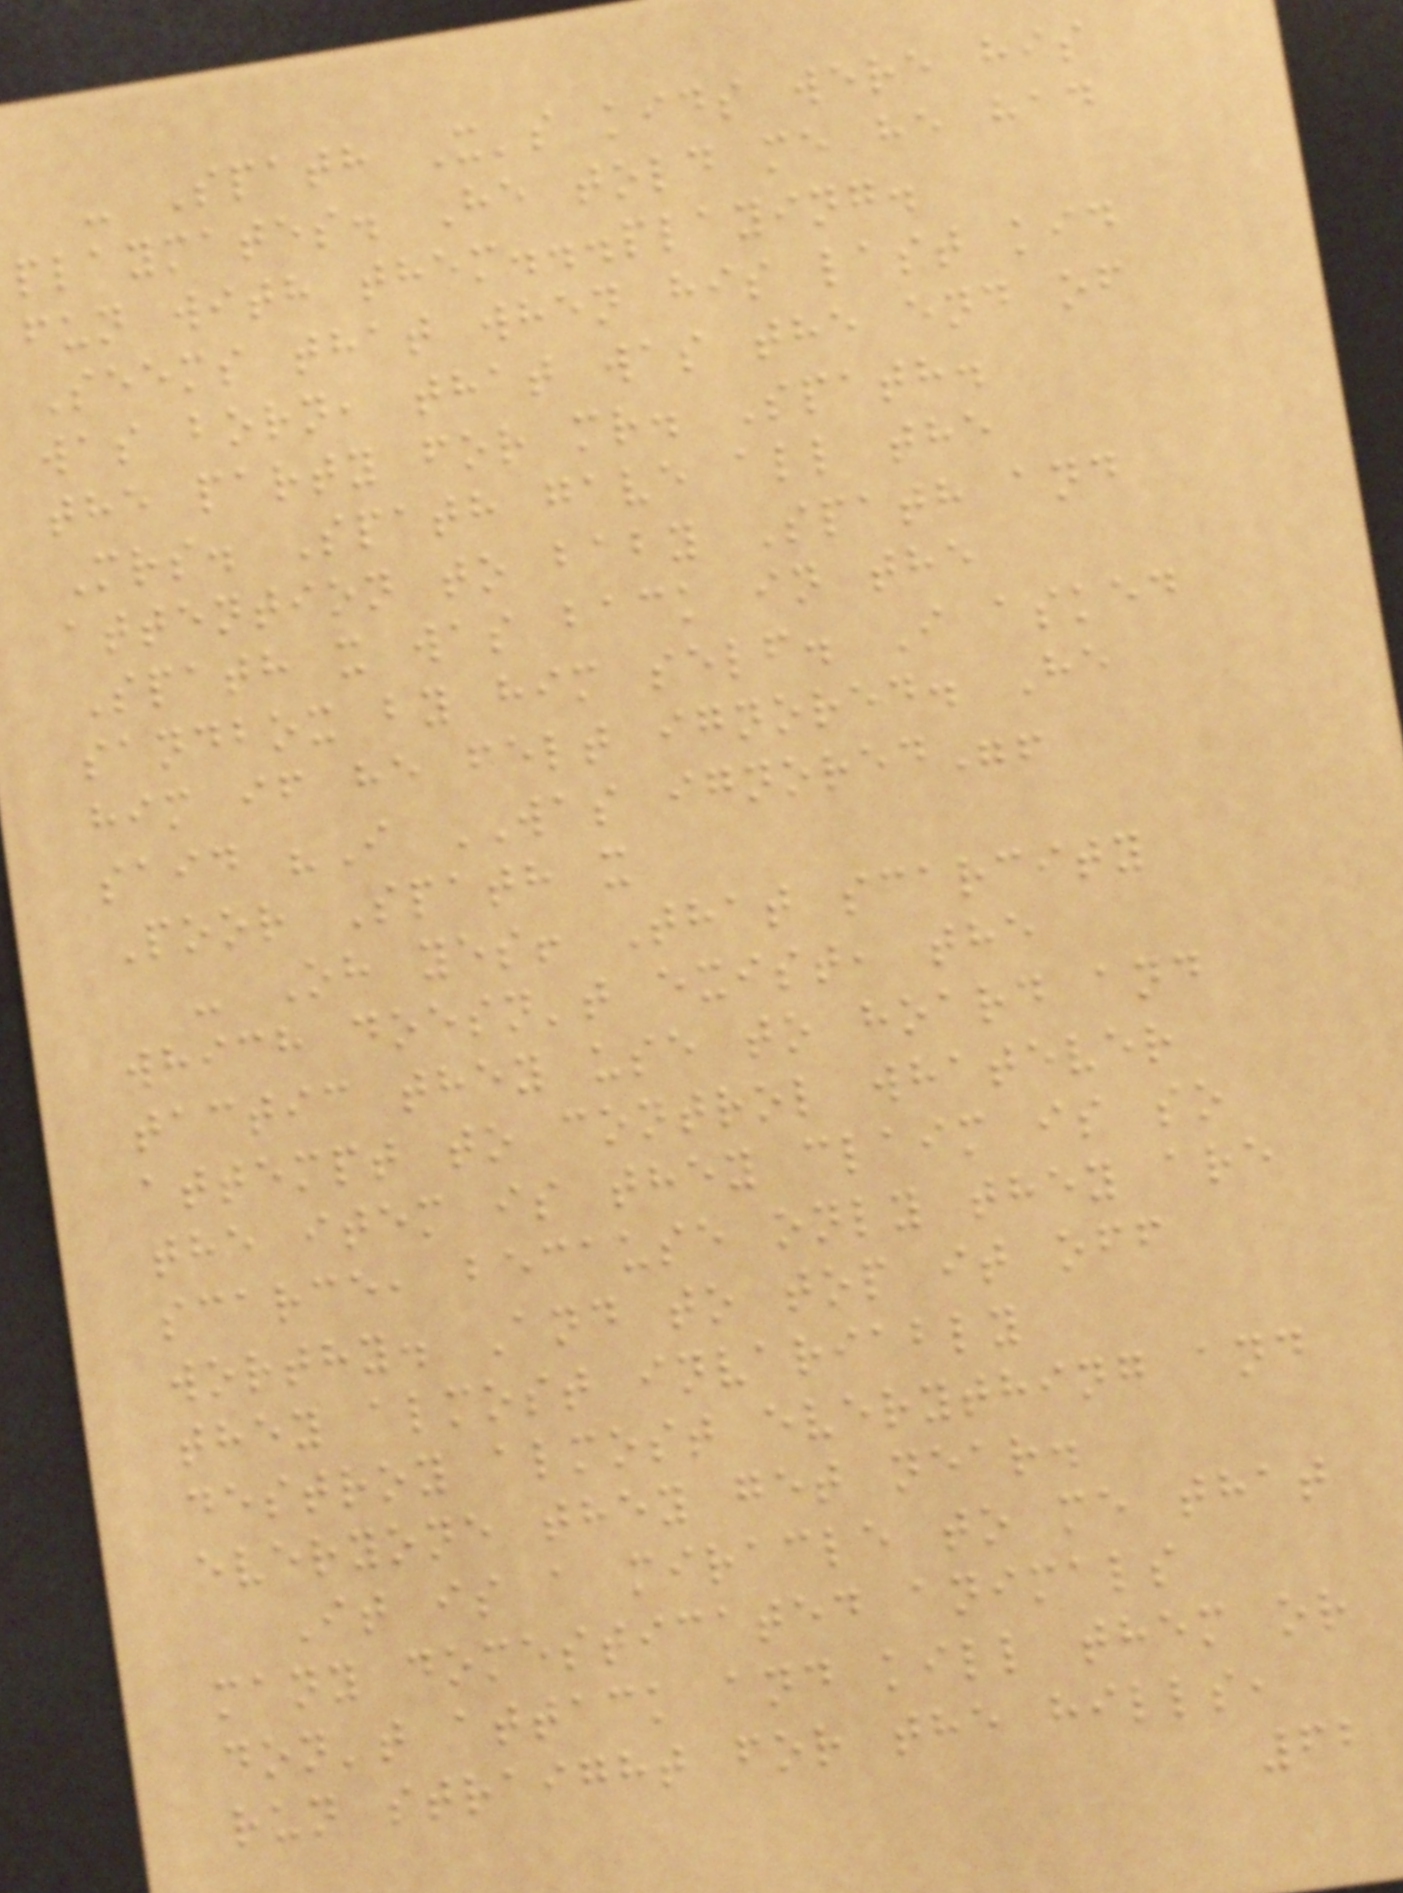- Spath X's kids were his
playmates. He told me he had
fun with them...playing.
Seems that when his last kid
was born, that was the end of
the party for mr. Spath.
Mrs. Spath gave all the
attention to baby Spath and
Spath x was back in the
sandbox by him self. I asked
him if he felt ignored. He
said "I WAS ignored"!
Poor Spath x
- Oh yes! That scarcity
which doesn't exist, the
tactic they use to hoard and
attempt to control whatever
the item is they claim is so
scarce, because only they are
worthy. And to top it off
they almost invariably
destroy almost everything and
everyone they get near.
It is a miracle to me that
many domesticated animals
don't attack and kill them or
run straight for the hills,
62
